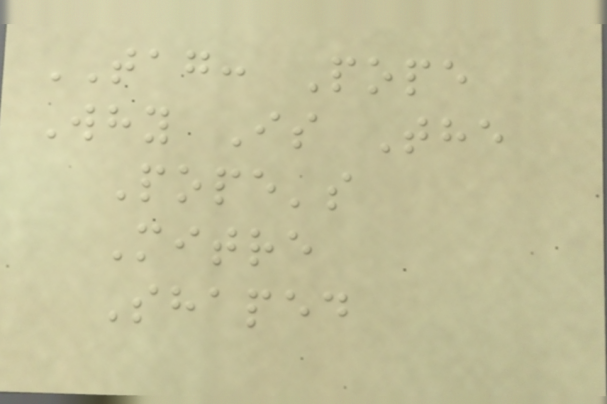TAG: Pope
Why Is The
Pope's
Mitre
Shaped
